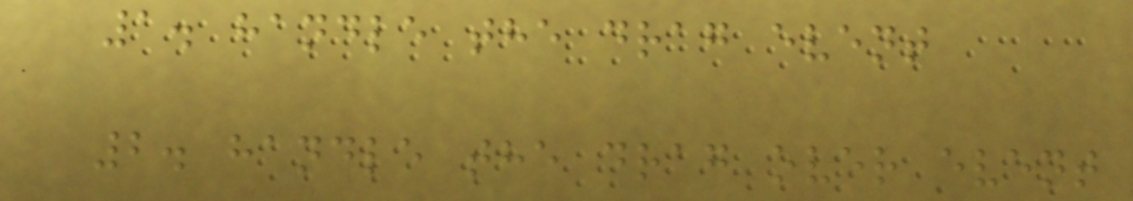1. handle the drag event
2. handle the drag over event
